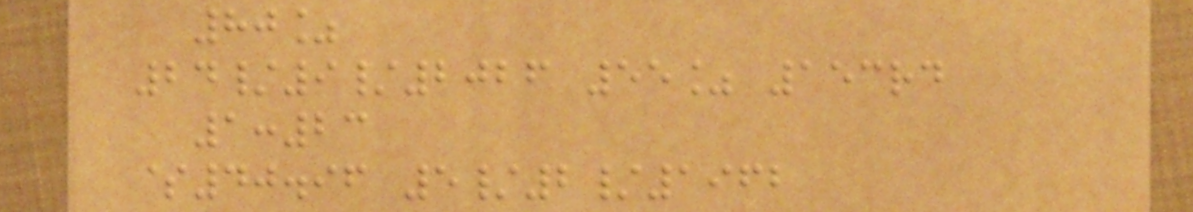80%
24/9/2026 55% 153rd
1:23
$40.96 5/2/1962
